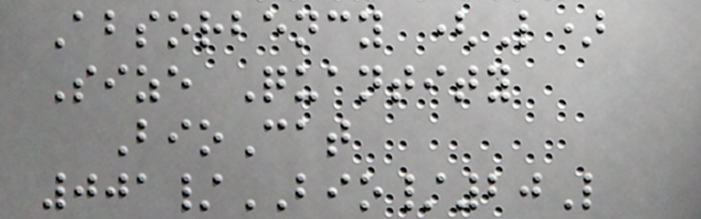Absorbency (L)
Size Quantity
BioCat
001/BIO/20L
